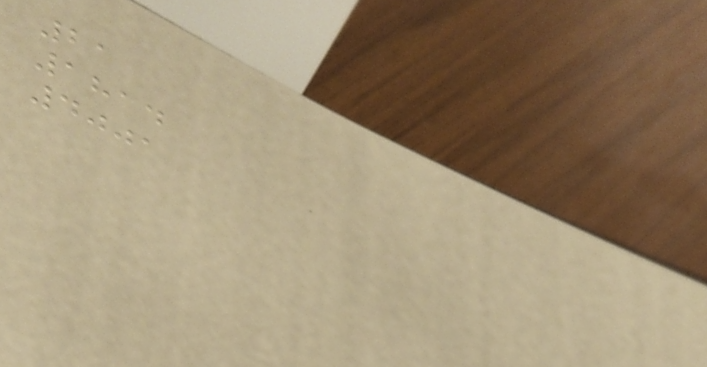21
1814
4001
